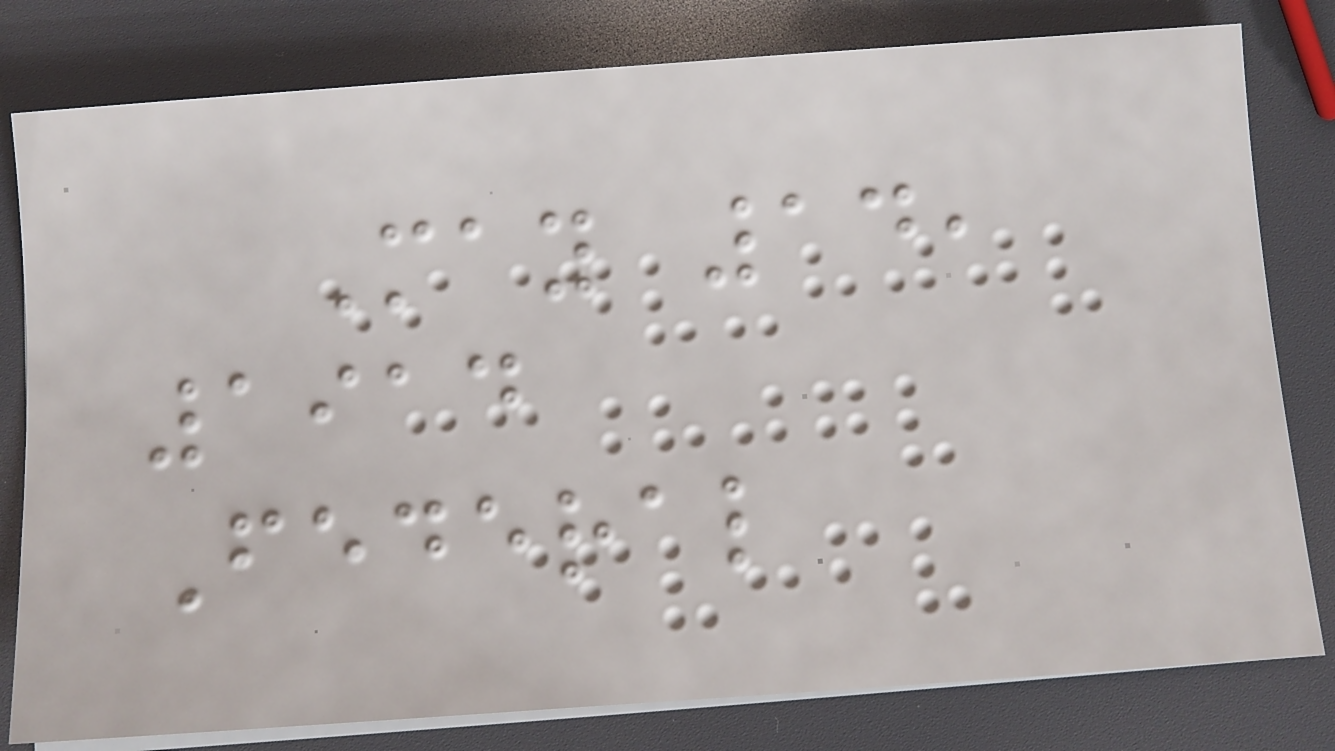May 14,
1914
Federal
